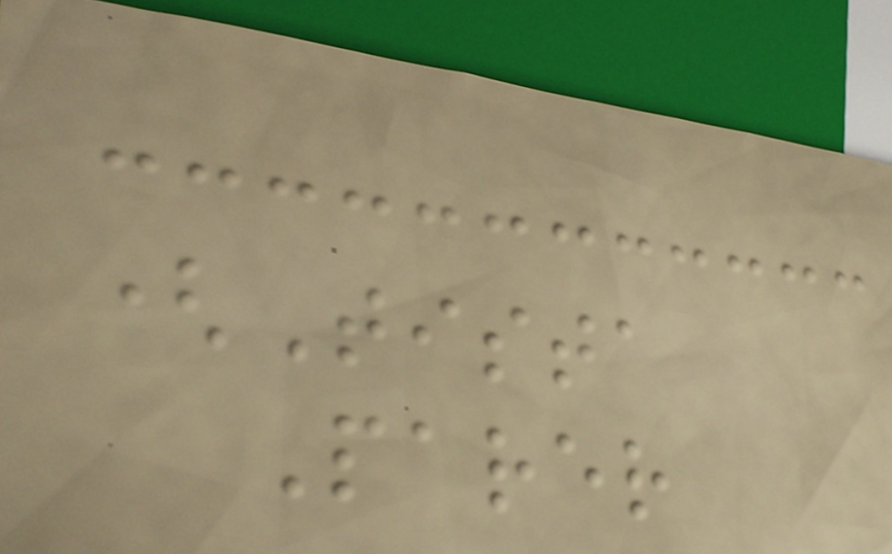(Tista
Parer
